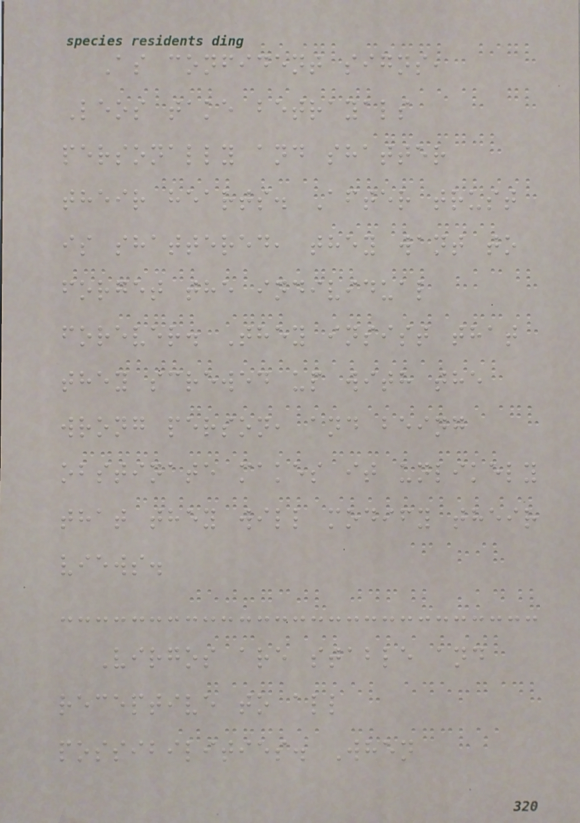As confident signs,
Leos take betrayals
personally and shatter
their hearts. After trust
is shattered, they want to
forget the individual
forever. They insist that
they screwed up with the
wrong person, and being
obstinate makes it unlikely
that they will modify their
views.
Virgos are stable and
receptive to all
possibilities. When
